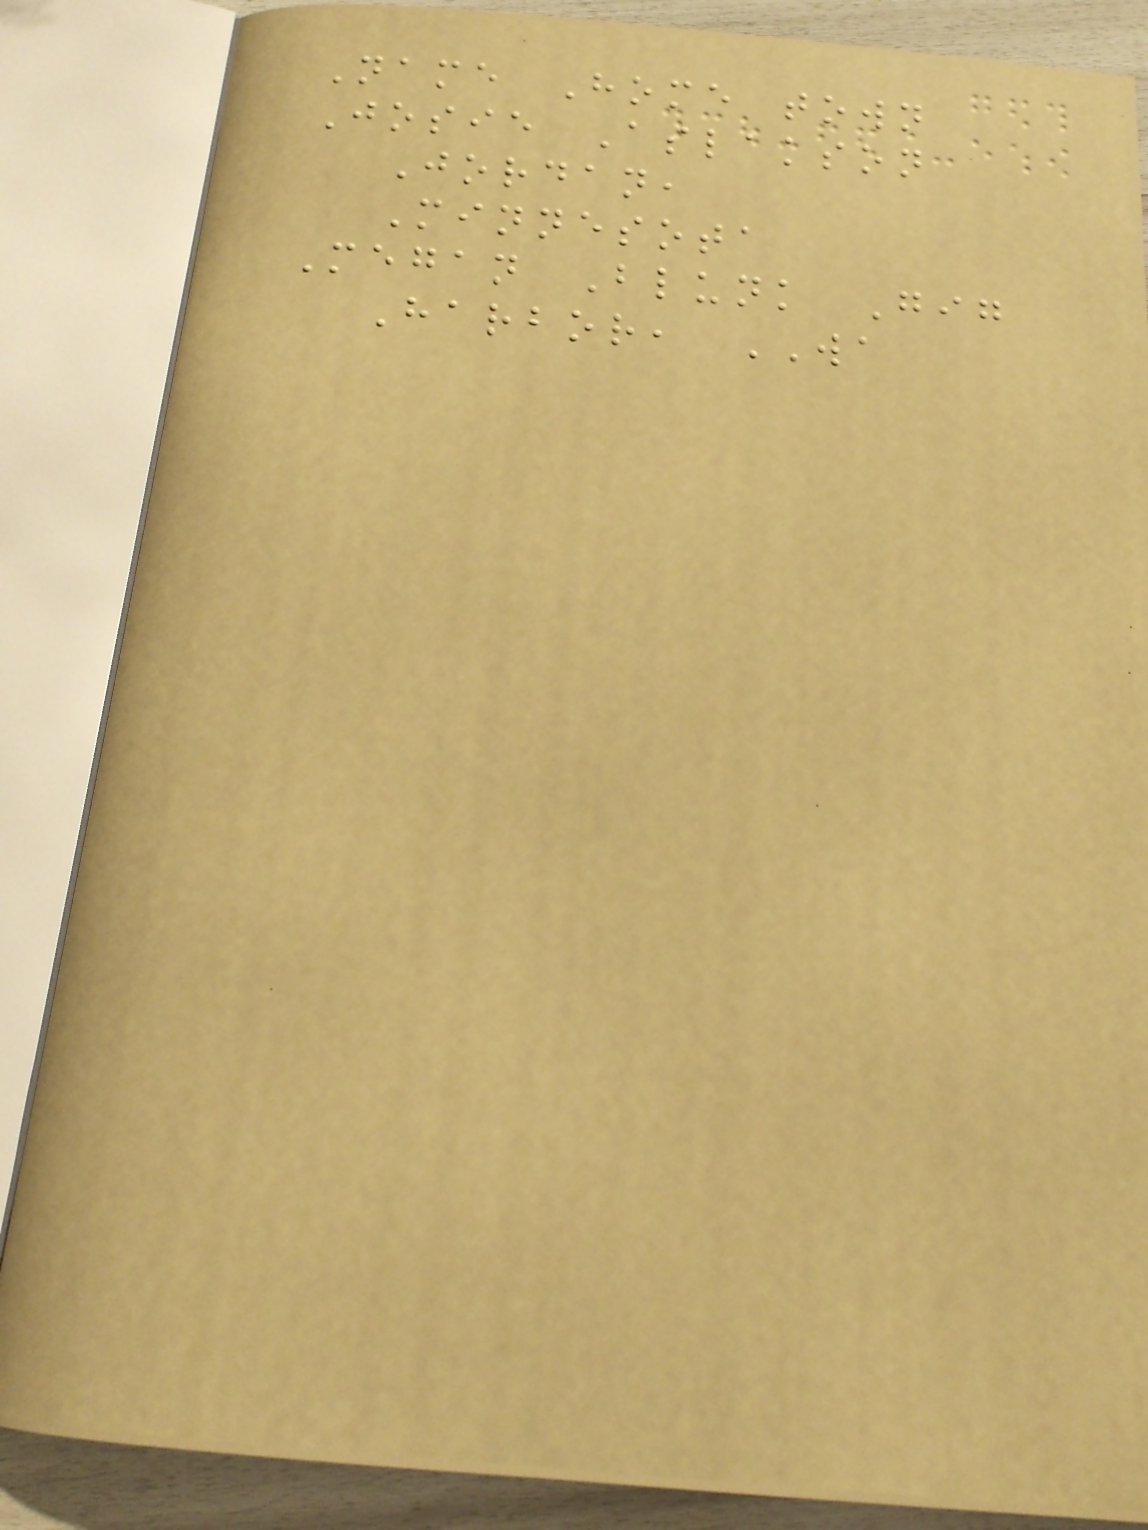Name Home town
Josie Aslakson
Jordan,
Minnesota
Megan Blunk Gig
Harbor, WA
